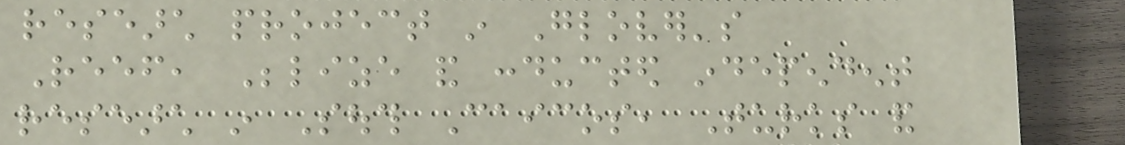research project in Glover's
Reef, Belize and conducted independent
research in South Caicos, Turks and
